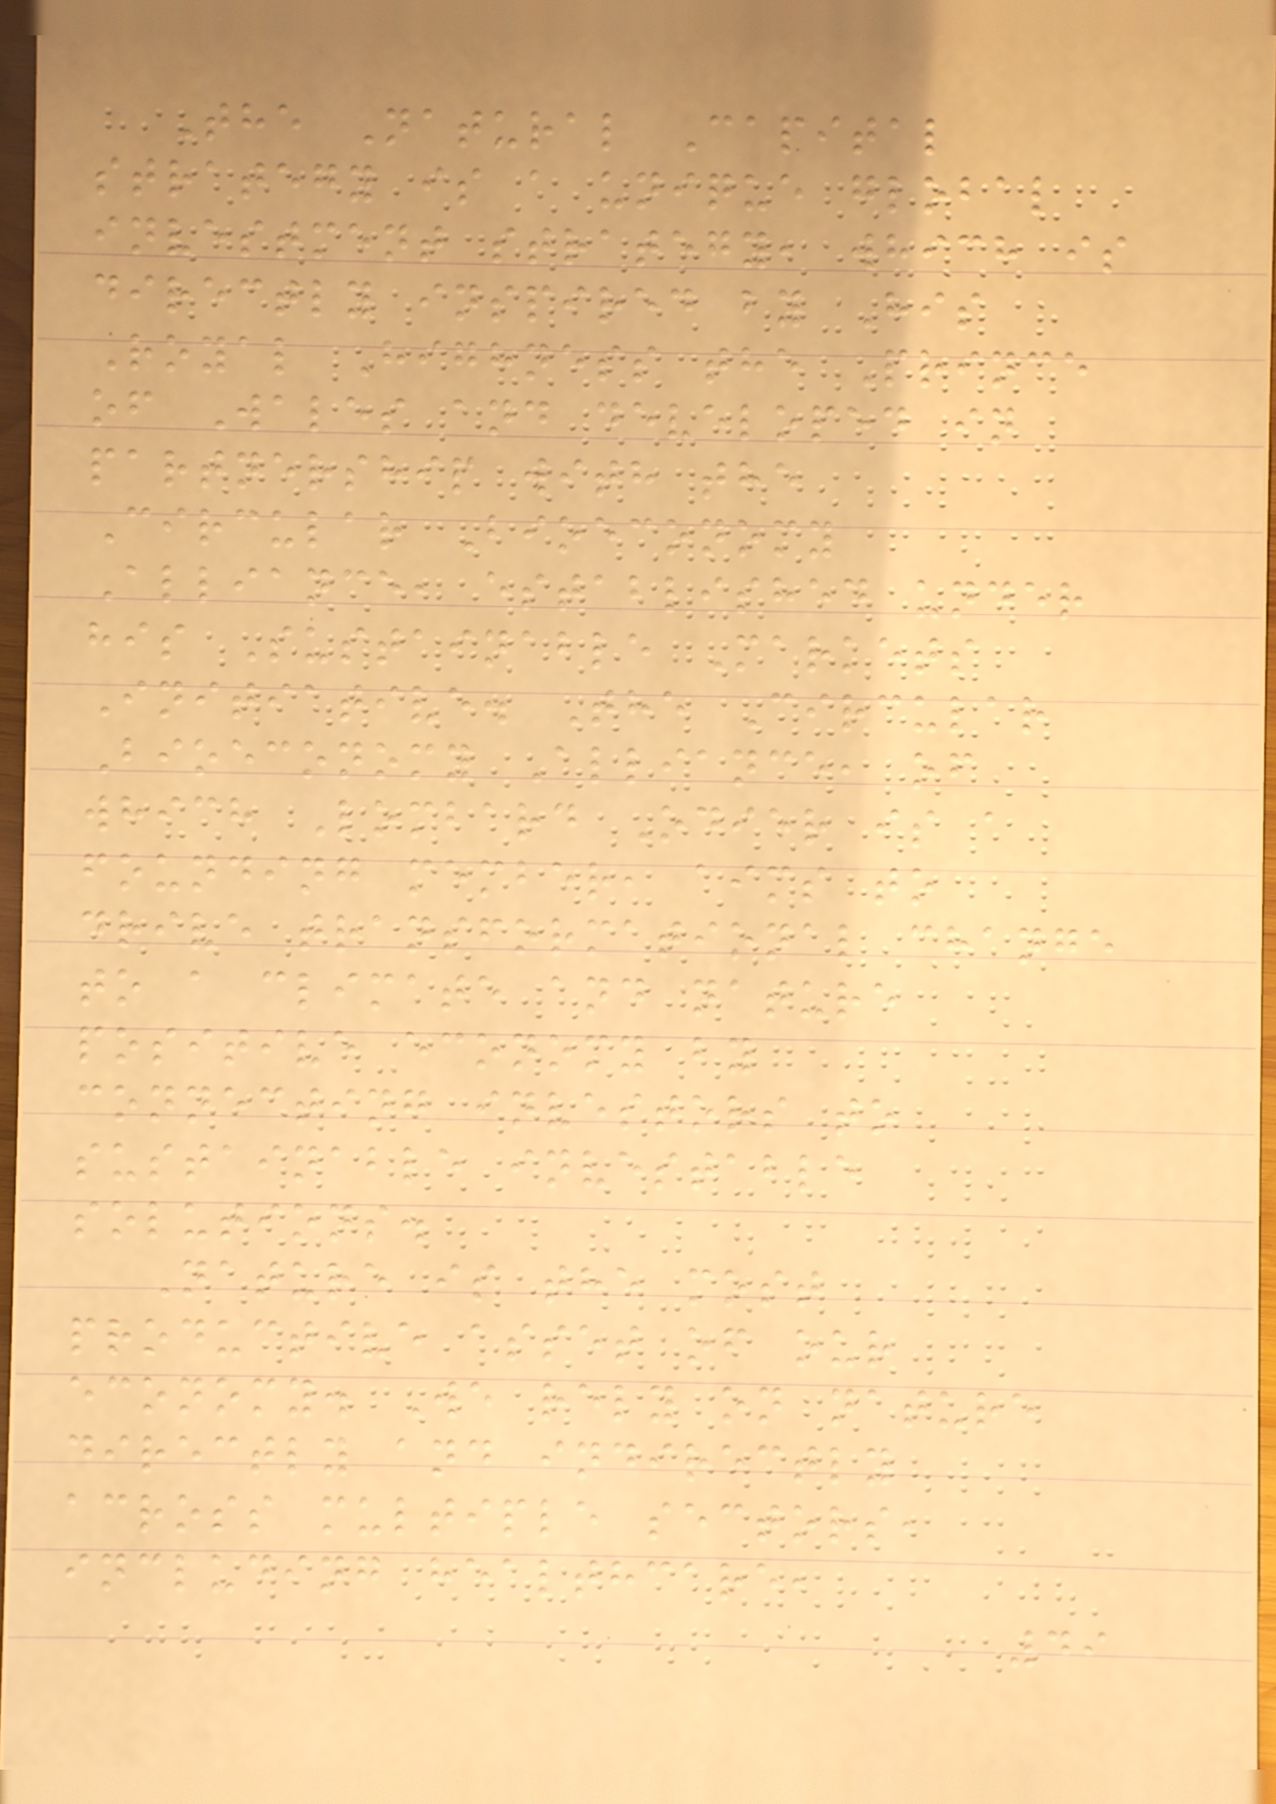The Natural Capital
strategy is a unique global
investment strategy, which is
directly inspired by His
Royal Highness the Prince
of Wales and developed in
partnership with the
Circular Bioeconomy
Alliance, established under
his Sustainable Markets
Initiative. The Circular
Bioeconomy Alliance, of
which Lombard Odier is a
founding member, aims to
drive transformational change
to a climate and nature
positive economy by
connecting investors to
sustainable investable
solutions.
Nature is the most
productive asset of our
economy. We rely on nature
directly and indirectly
across multiple sectors,
including healthcare,
49
